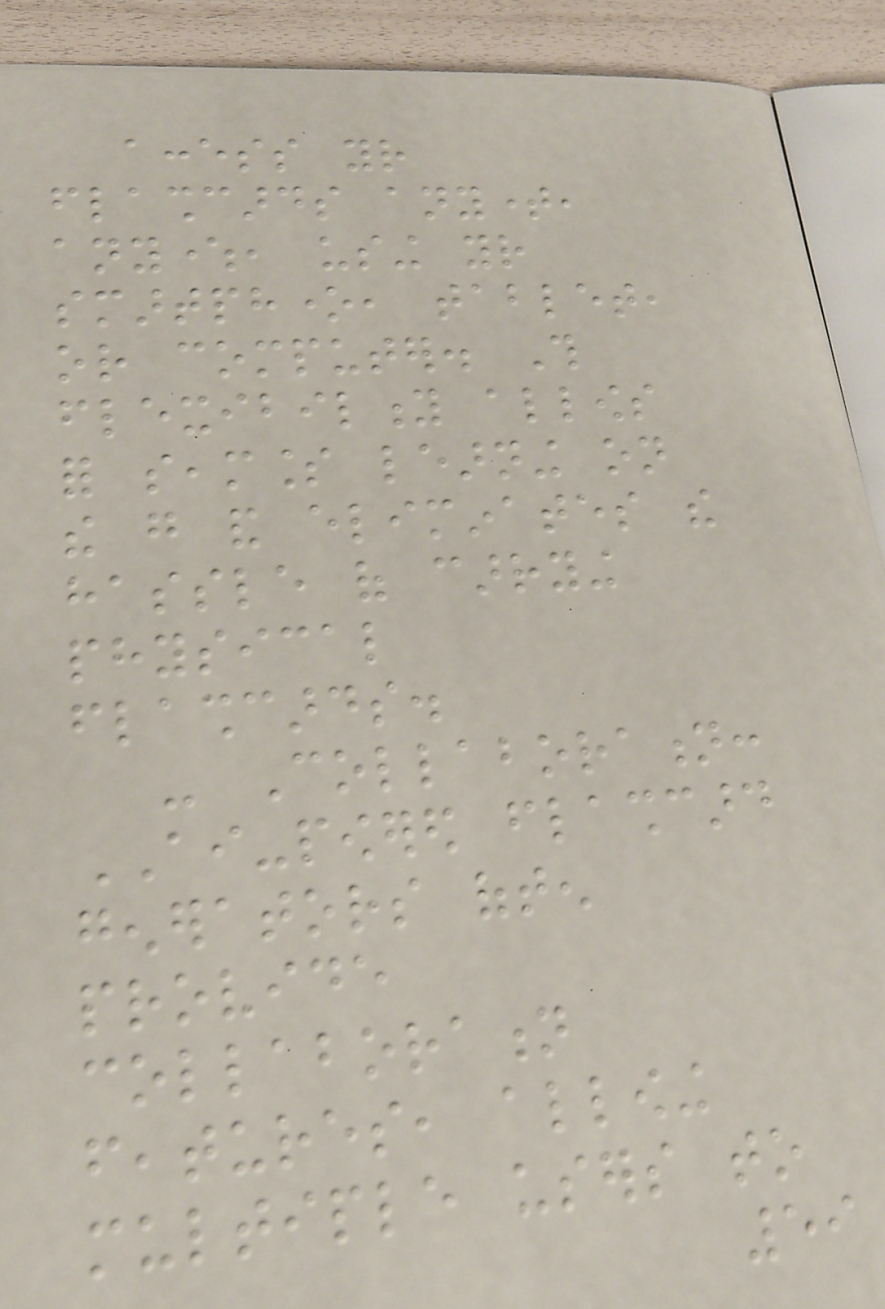access your
flashcards anytime,
anywhere, using your
smartphone, tablet,
or computer. This
flexibility allows
for seamless learning on
the go and eliminates the
hassle of carrying
physical
flashcards.
- Collaboration:
AI-powered flashcard
generators often
provide
collaboration
features, allowing
multiple users to
59
